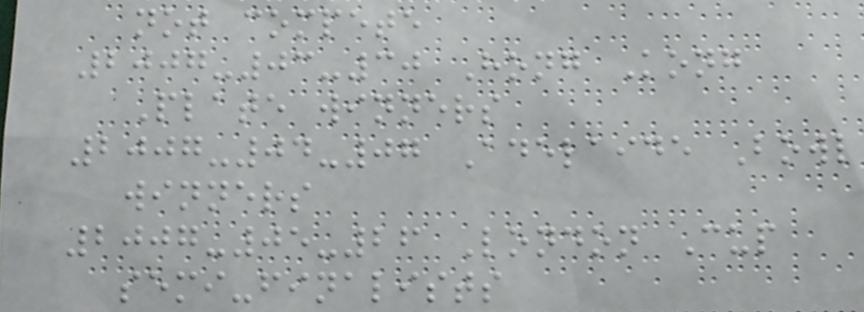not compete
2007-03-30 Hong Kong
Plate winners
2007-04-07 Adelaide Bowl
winners
2007-05-26 London Cup
semi-finalists
